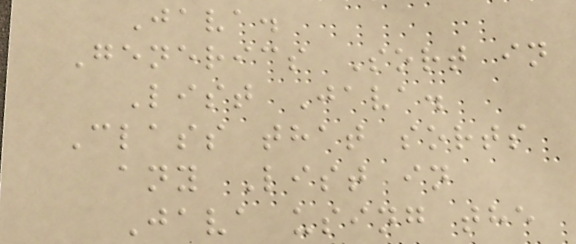Java.
Generics Sort in
List Java.
Class that sorts
any List in
Java using the
